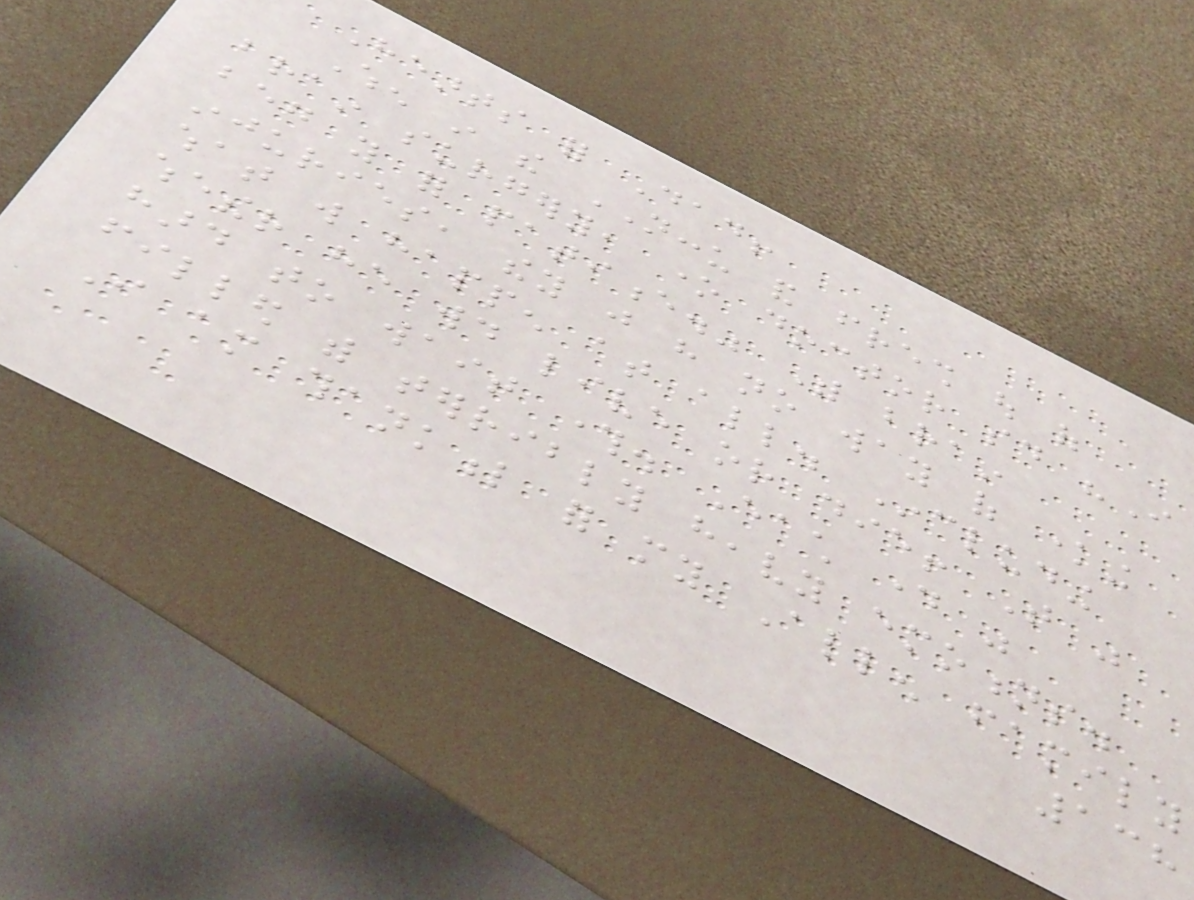Hearts for Dad!
When in the NCCU and fresh out of
brain surgery, one doctor said "I
beg you for patience." With brain
injuries, they just have no way of knowing
what will happen at all. Including
whether he would live or die! That was
hard to wait through. Each day was
filled with terribly heavy emotions.
I am thankful for my Allen family
138
